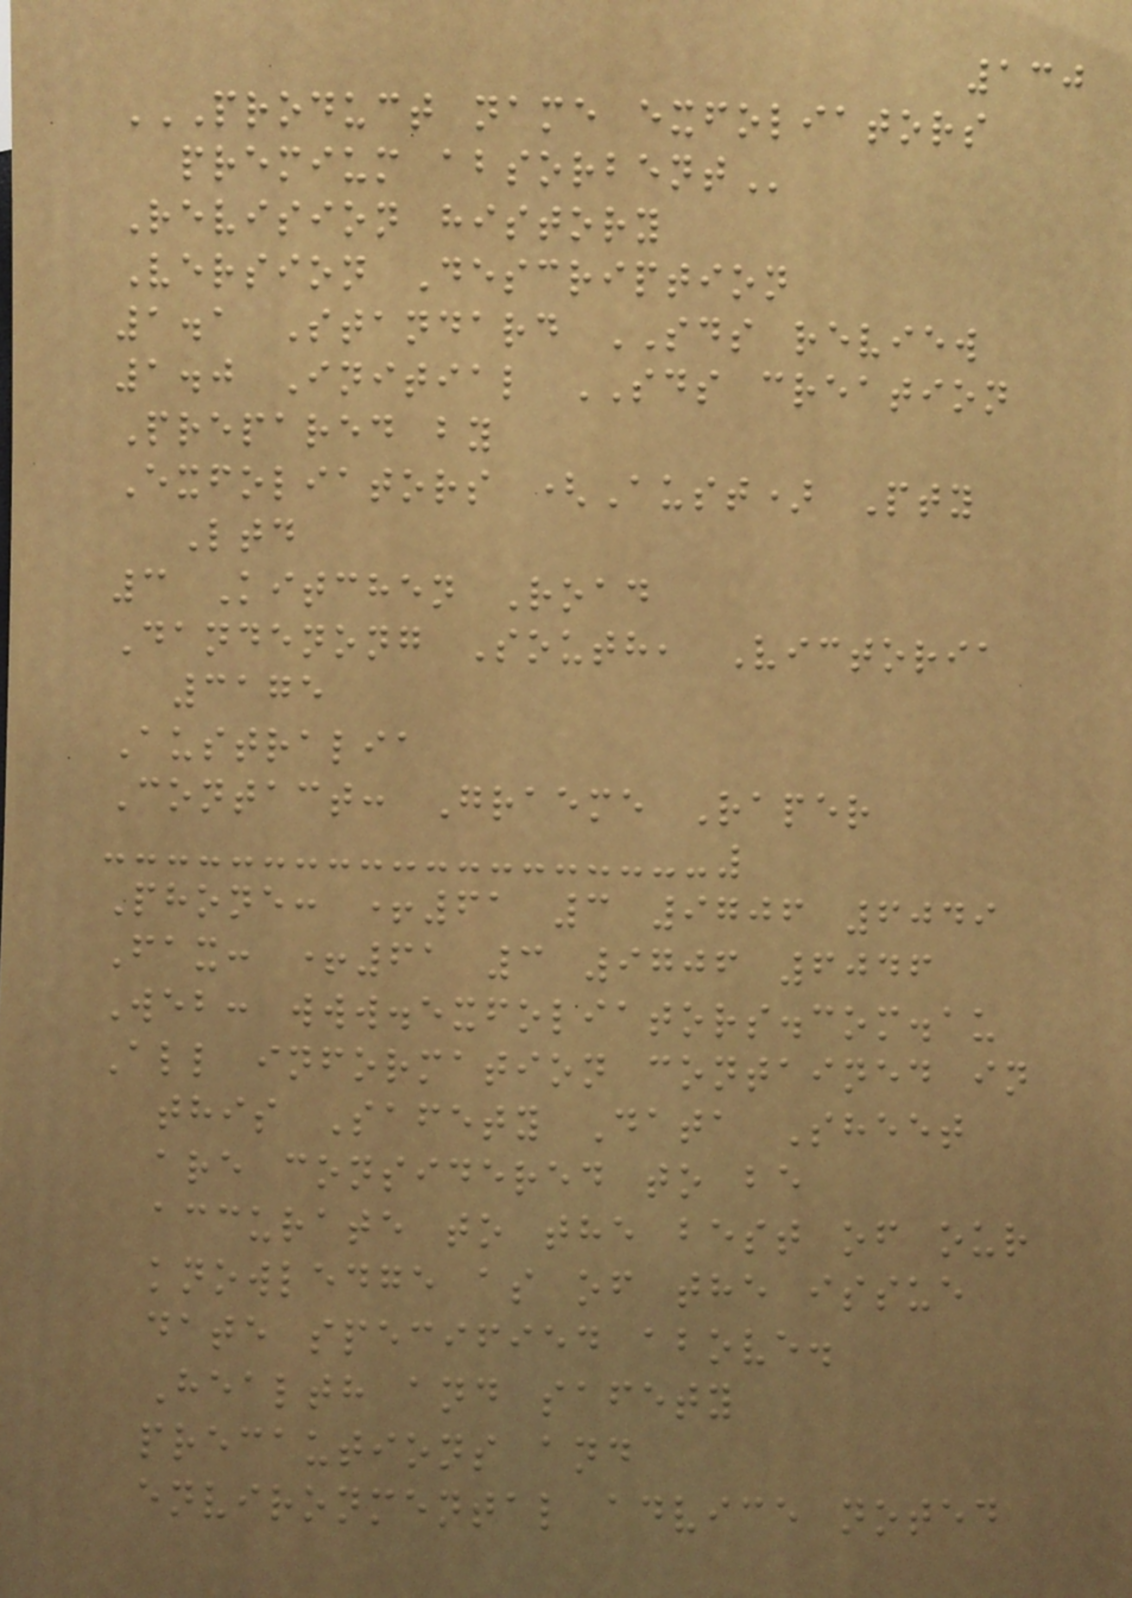130
PRODUCT NAME EXFOLIATORS
PREMIUM ABSORBENT
Revision history
Version Description
1.1 Standard SDS review
1.0 Initial SDS creation
Prepared by
Exfoliators (Aust) Pty
Ltd
3 Kitchen Road
Dandenong South, Victoria
3175
Australia
Contact: Graeme Raper
Phone: +61 3 9706 6049
Fax: +61 3 9706 6046
Web: www.exfoliators.com.au
All information contained in
this Safety Data Sheet
are considered to be
accurate to the best of our
knowledge as of the issue
date specified above.
Health and safety
precautions and
environmental advice noted
